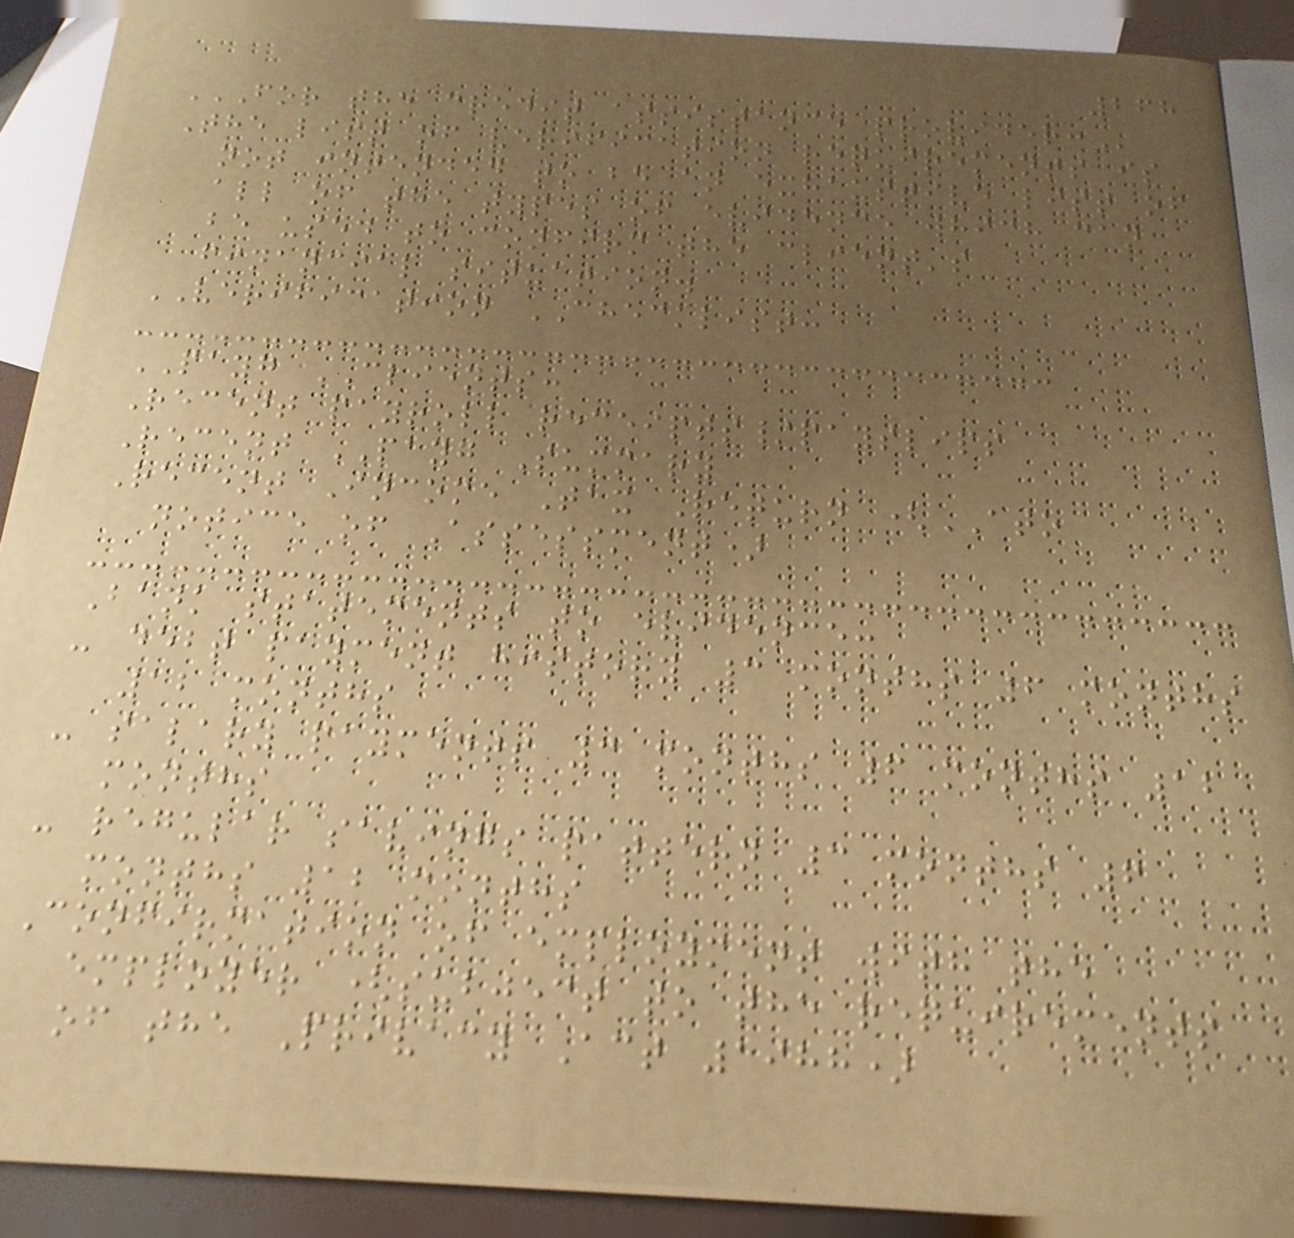268
FOR THE CREDIT ASSISTANCE PROVIDER:
The list of verification requirements is
not intended to be an exhaustive list of
all of the types of evidence which can
be used to confirm the client's
financial situation.
VERIFICATION CHECKLIST:
PAYG CLIENTS:
Recent payroll receipts/payslips
Recent PAYG Summary
Recent Income Tax Return (ATO
notice of Assessment)
Bank statements to evidence:
- debt payment history 3 months 6 months
12 months
- salary payments 3 months 6 months 12
months
- regular savings pattern 3 months 6
months 12 months
Confirmation of employment with the
employer (subject to the requirements
of the Privacy Act 1988)
